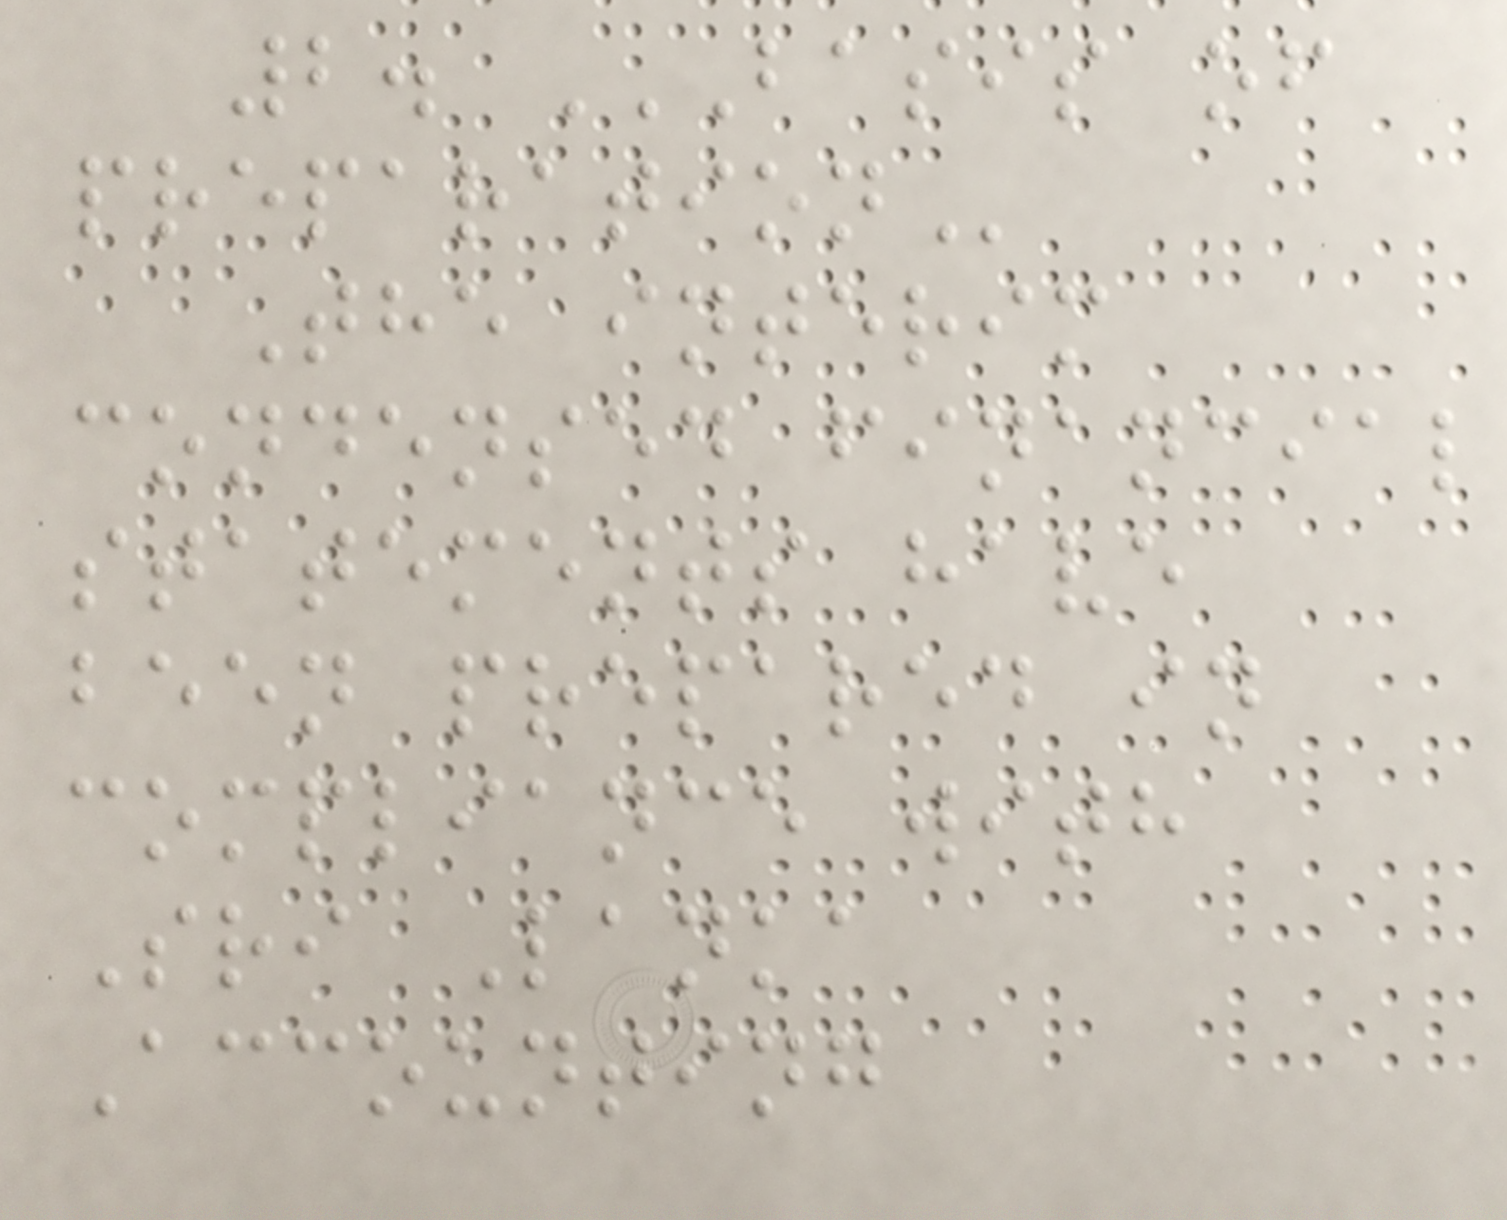2. BASIS OF
PREPARATION
The interim
condensed financial
statements have
been prepared in
compliance with
Sri Lanka
Accounting
